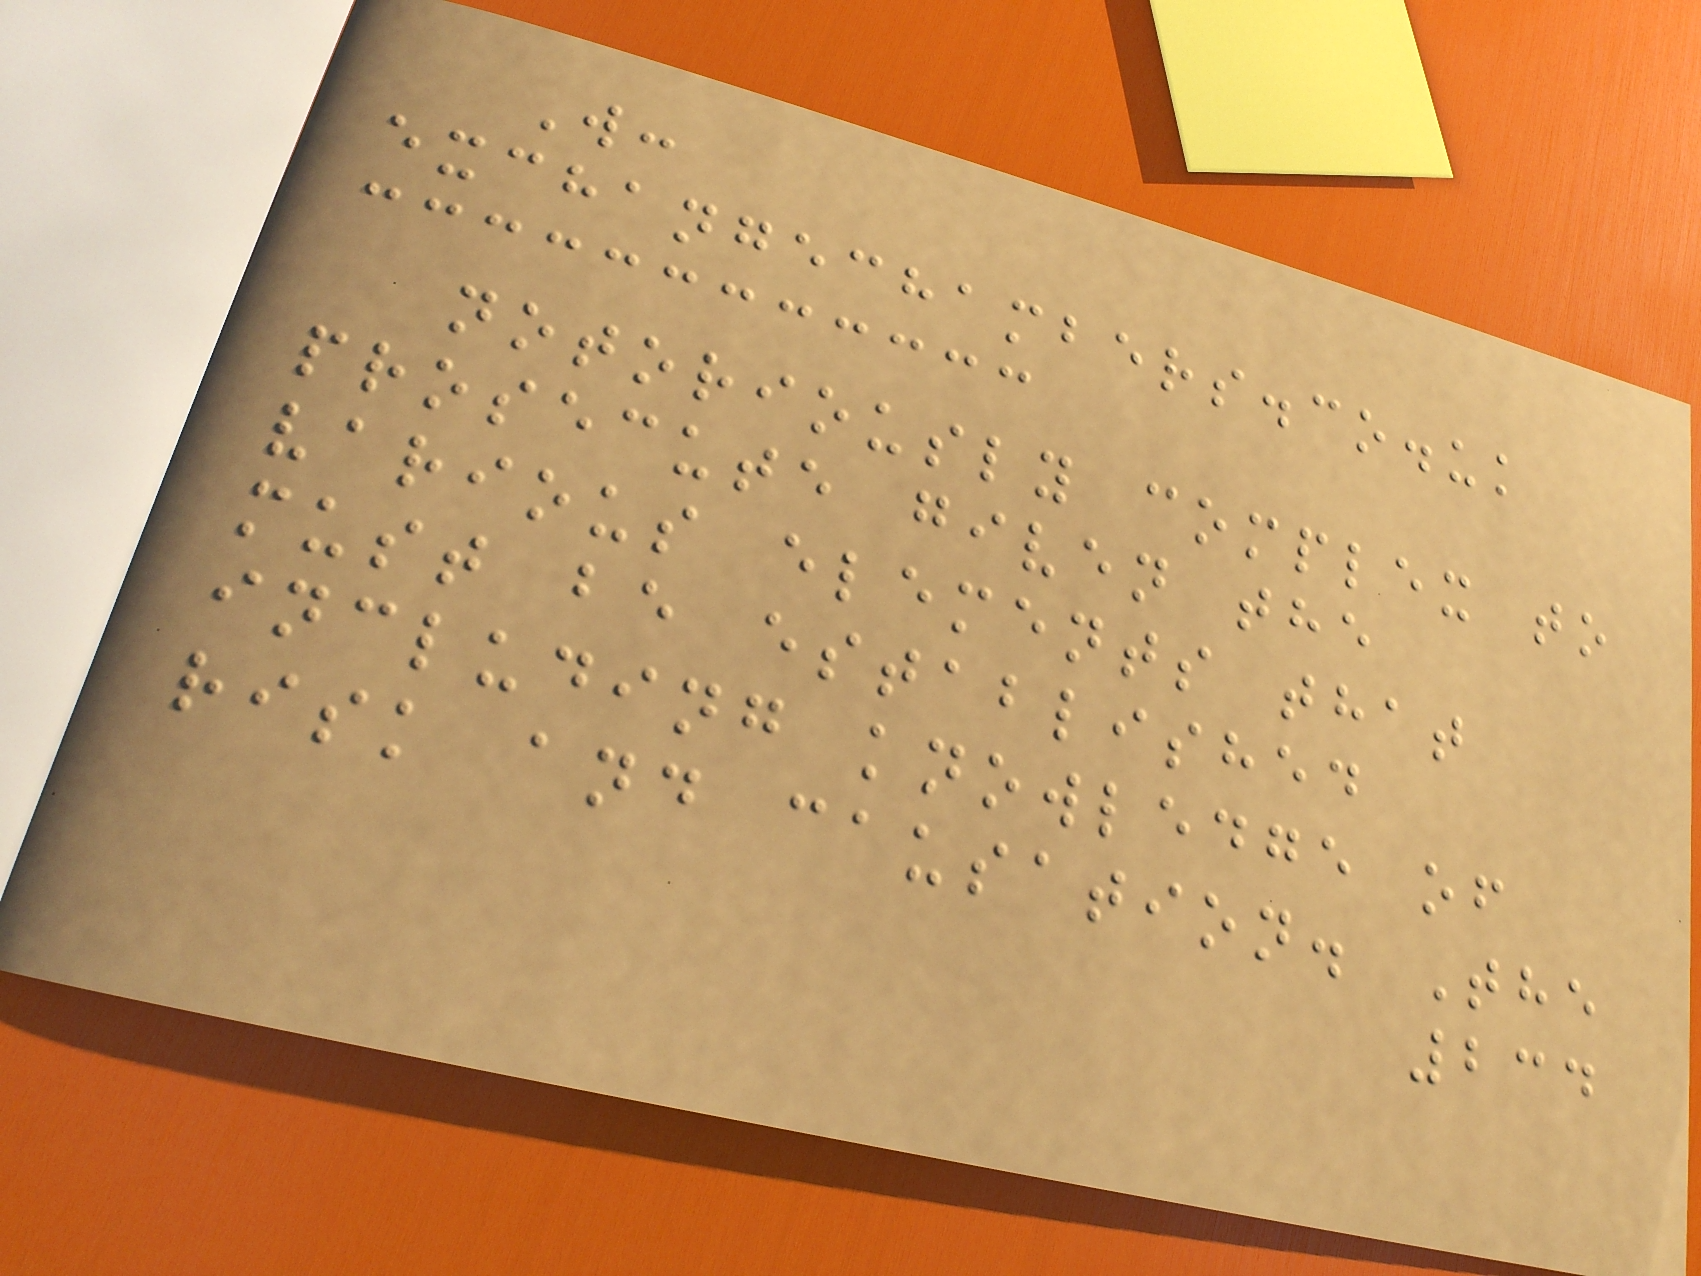W:
exchangechambers.co.uk
notoriously complex to
prosecute given the
various elements that
must be established
including knowledge of
risk and causation. The
234
